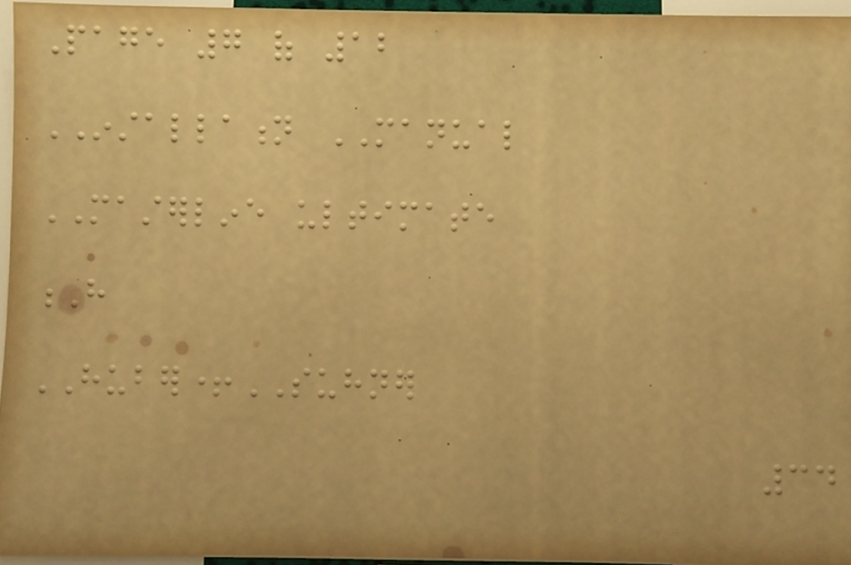Page 7 of 12
INSTALLATION MANUAL
MASTERLINE ultimate
H
HUBER+SUHNER
34
